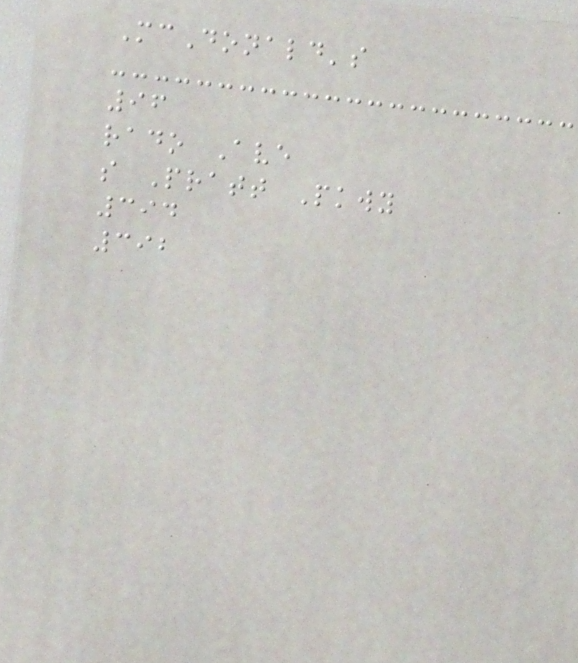McDonald's
96
rado Ave
s Pratt Pkwy
394
392
